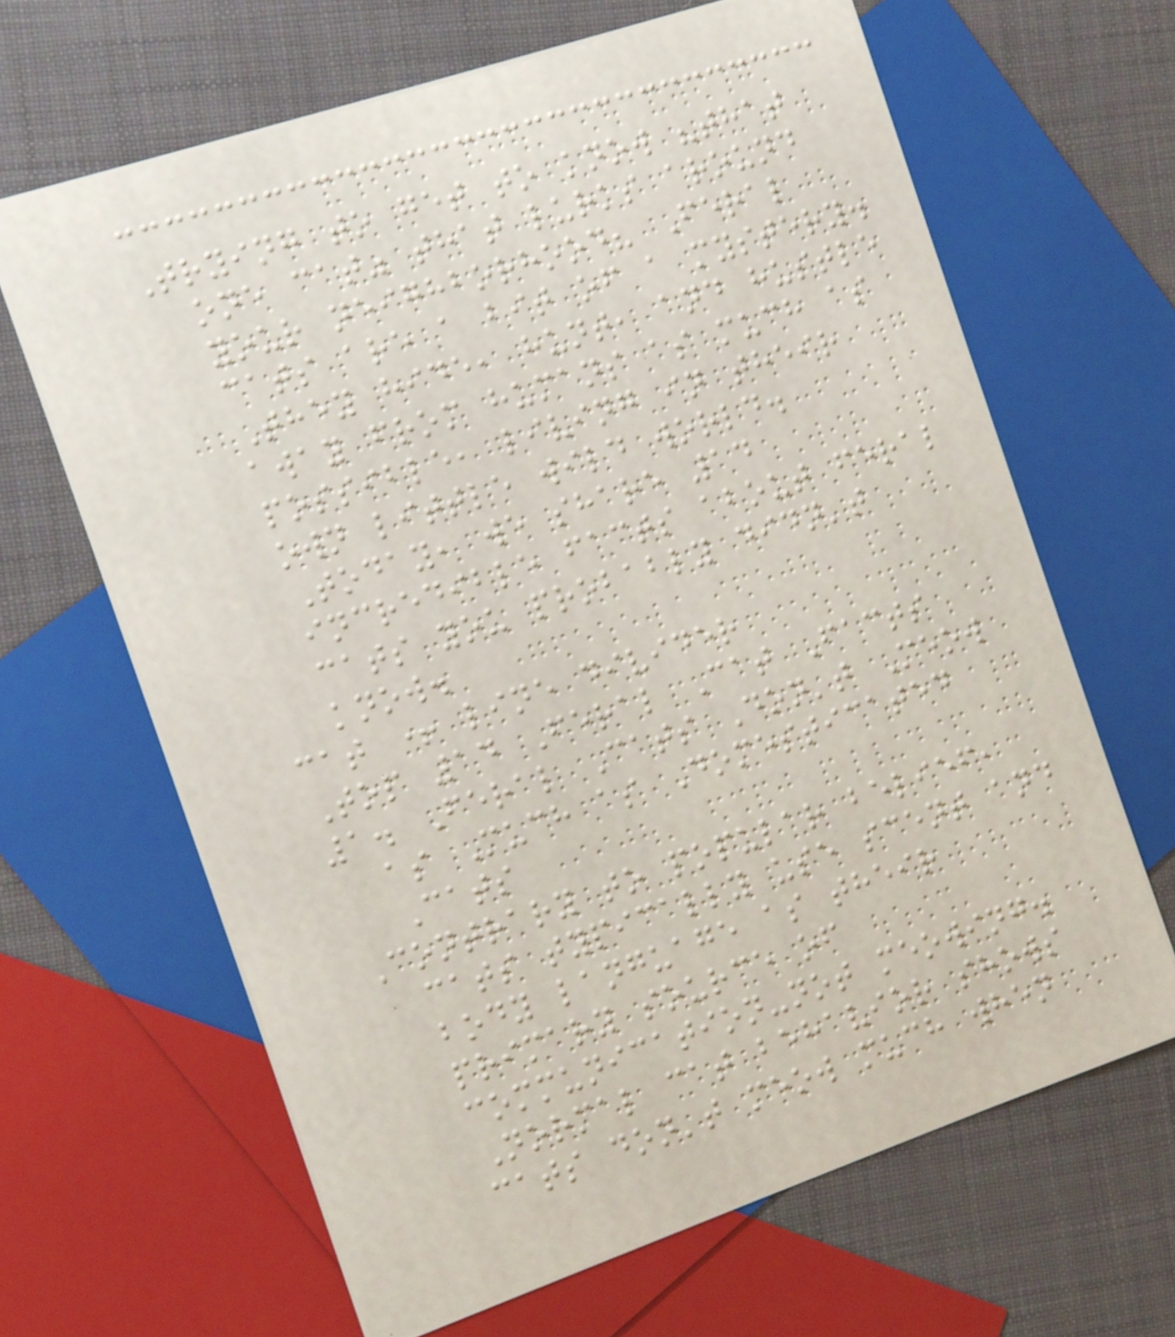Trying to get to know "that
one cat" that lurks around
your neighborhood? Feral
cats are a bit of a mystery.
They hide, hunt, and hustle
away from humans as much as
possible, living in their
own little wild world.
Today, we share 14
incredible facts about feral
cats you probably didn't
know.
cat + line divider
Top 14 Feral Cat Facts
1. Feral Cats Don't Meow
as Much as Domesticated
Cats
Contrary to popular belief,
cats typically use scent and
body language as their
primary source of
communication-not meowing.
Normal cat behavior shows
cats don't meow much when
